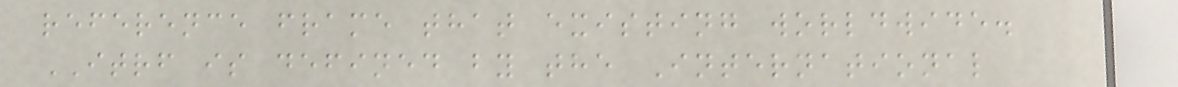reference frame that existing worldwide.
ITRF is defined by the International
